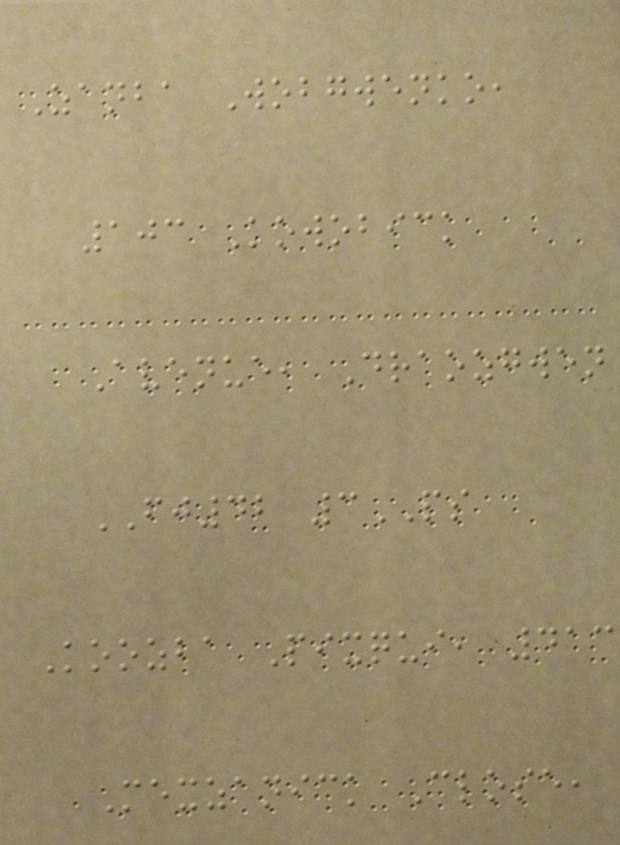Zanba Wobgwenko,
103 Kowobick
Avenue, Draozgwen
FJ42 3PS
Koozba Pixqui, 413
Mexzanick Close,
